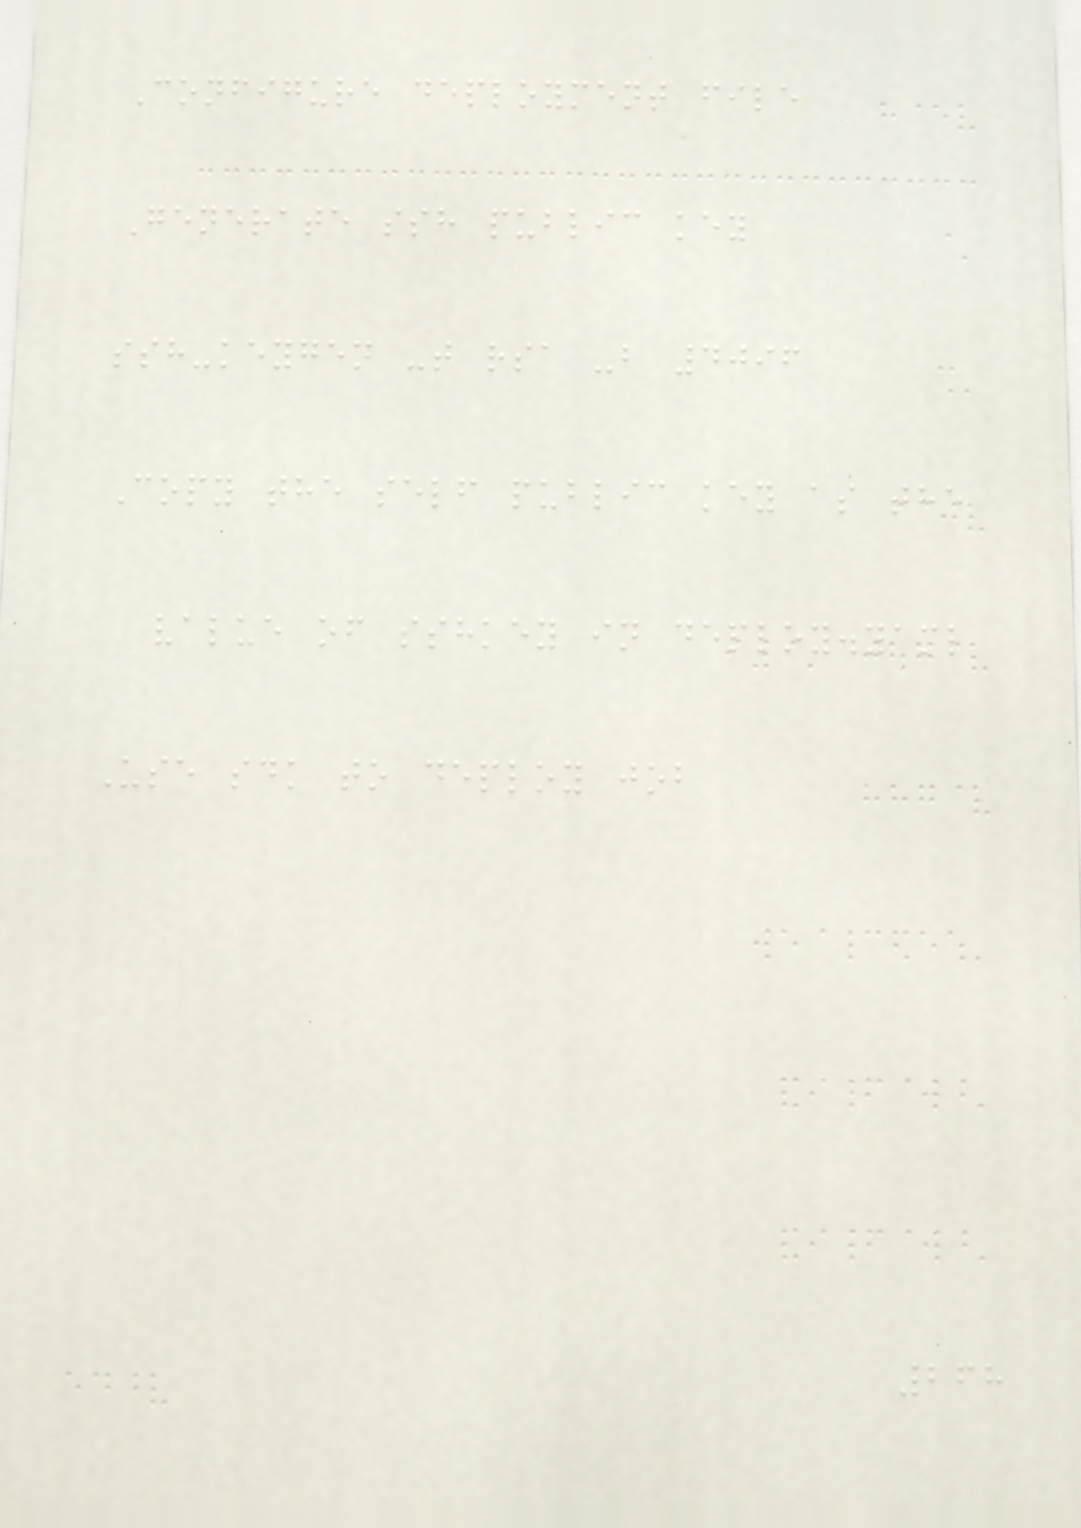Configure deployment file
Generate ssh public key
ssh-keygen -t rsa -b 4096
Copy the self public key as the
value of sshkey in deploy.yaml
Use sdk to deploy job
268
